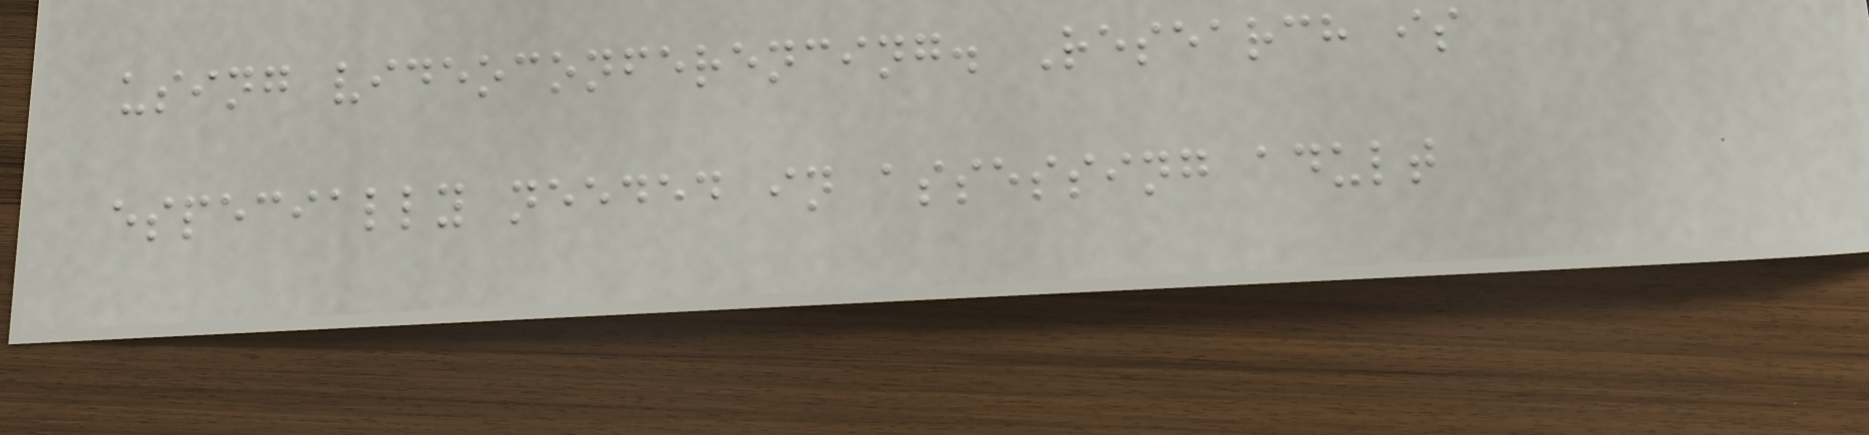using videoconferencing. Research is
especially needed in assessing adult
